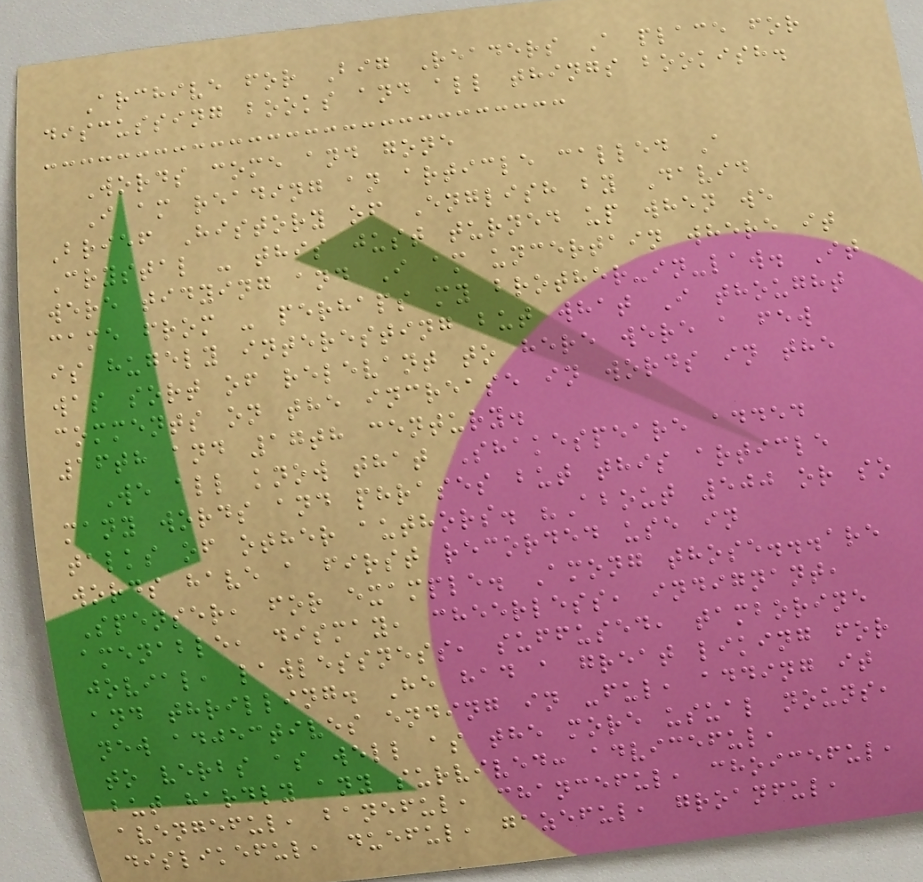Archive for Big Readers A place for
discussing books and all things bookish.
Words come and gone
I am reading an article called A
Brief History of English by David
Crystal - this just turned up when we
were tidying and I am uncertain where it
came from - perhaps my brother-in-law. It
is hugely interesting but what I thought
was sort of relevant to here were a few
comments on the increase in words in the
16th and 17th century.
We all know that Shakespeare added
many words and phrases but this article
talks of other authors. "About 500 or so
words have a first recorded use in
Spenser, for example. Among those...are
amenable, dismay, cheerless, indignant,
jovial, lawlessness, suffused, tamborine
and thrilling. He had a great liking for
new adjectives ending in -ful, adding it
to verbs as well as the more usual nouns,
but hardly any survived: adviceful,
avengeful, baneful, chanceful, choiceful,
dislikeful, dueful, gazeful, groanful,
